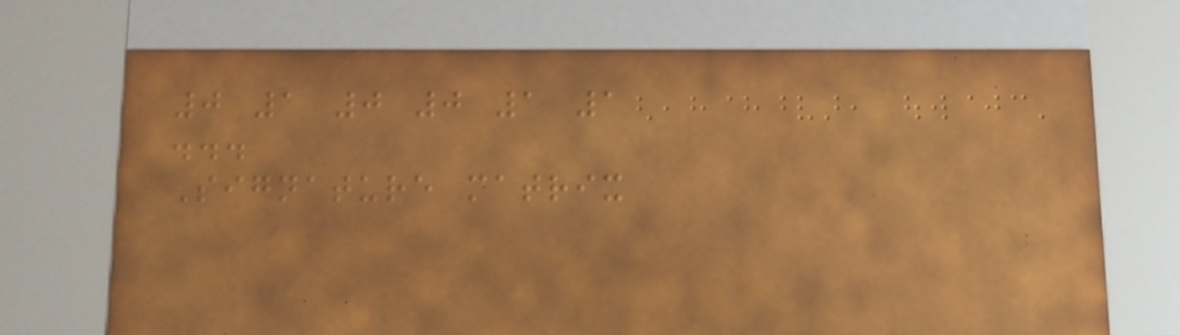0 1 0 0 1 1
...
Signature matrix
